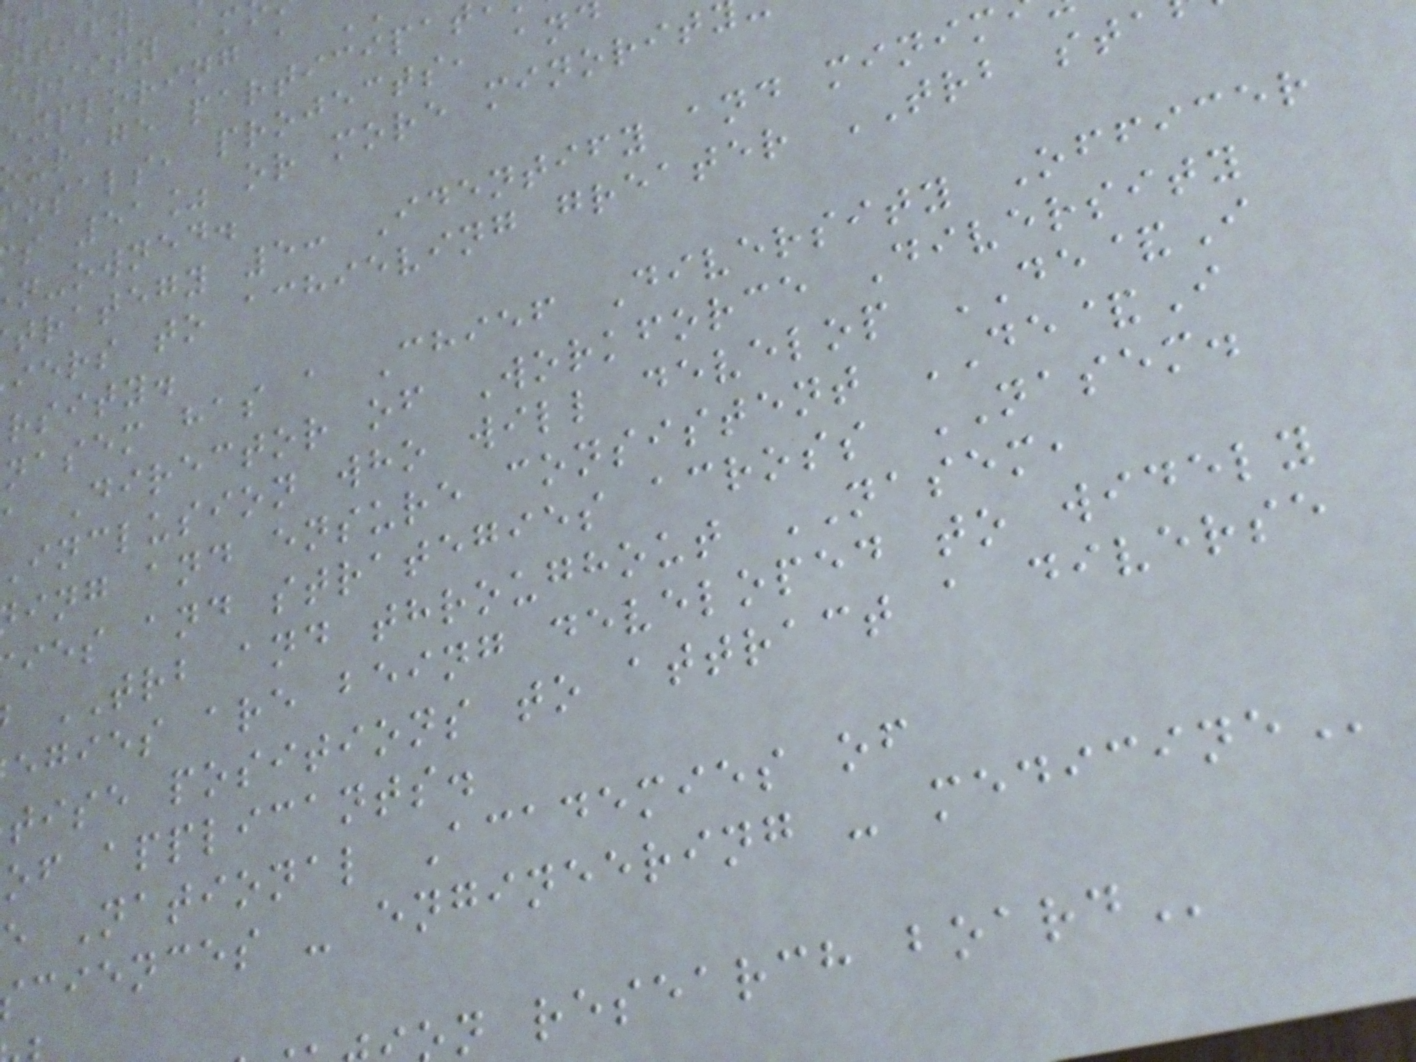ersity am
exploring a
urage participat
osals, projects, an
s 51% or more minorit
n-owned.
trategy 5: Identify and minim
iers to achieving greater TRB sta
rsity.
nasem has a Chief Diversity Officer
a Director of Workforce Diversity
inclusion who will develop DE&I
ing and ensure consistent DE&I
ies and strategies across NASEM.
TRB and throughout NASEM,
egies are being developed to widely
tise positions to attract a diverse
of applicants.
e National Academies of
ciences - engineering -
n research
